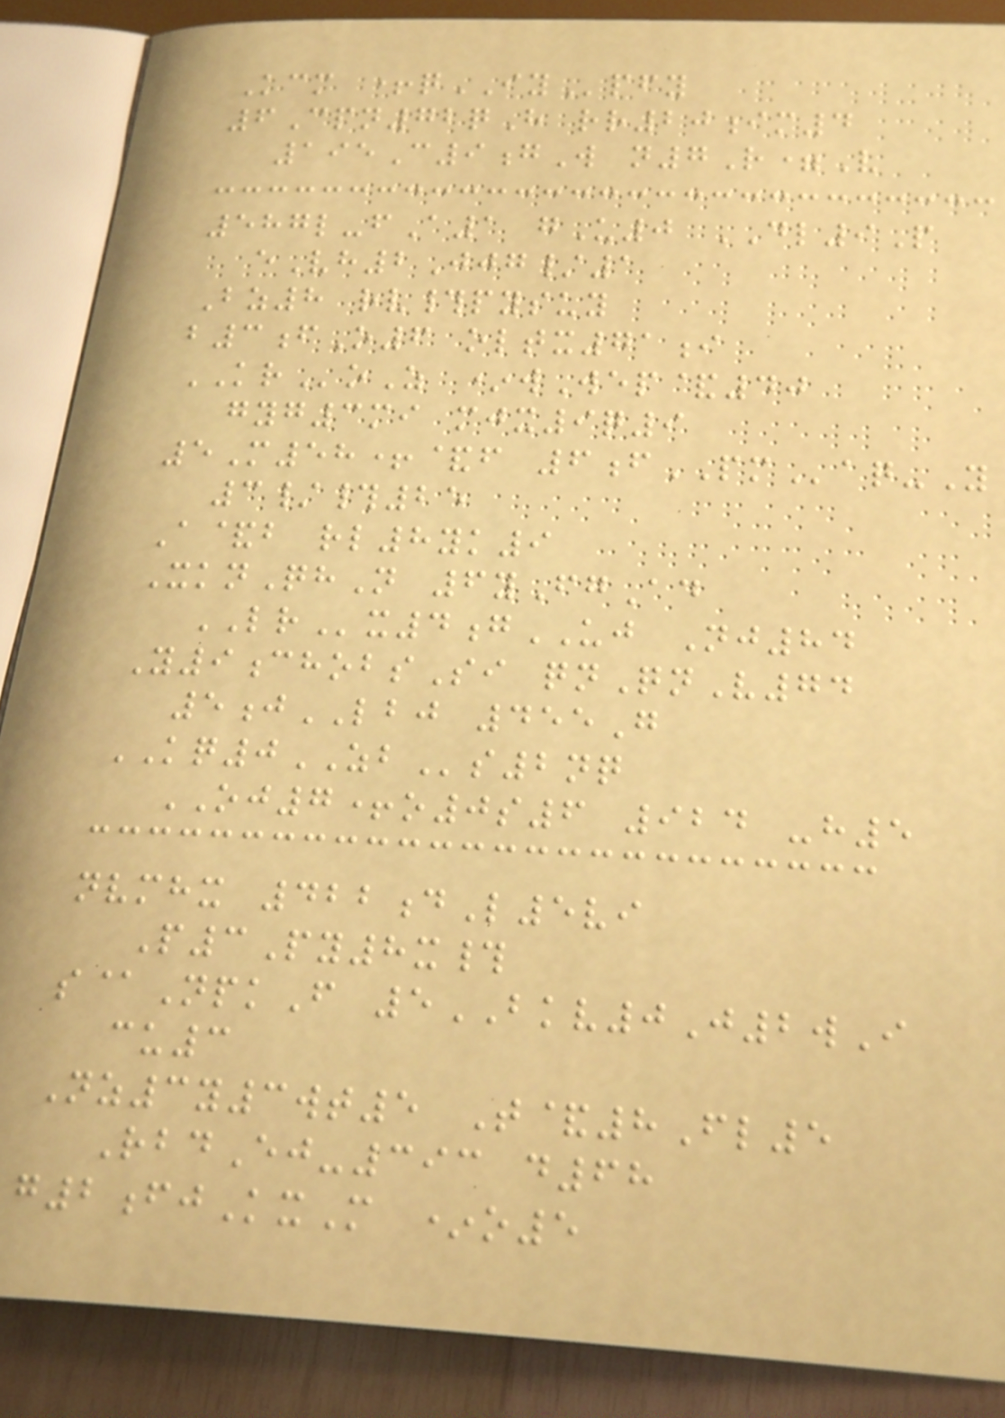Kcm +qIYpfy
6Cpn72qH rr20im4
195C9gW n7R=V
587l-fA1 gU0 DL9P
eVh2Jjg/1
Bz8 rv#pysuy
b3fO6 oltx71i
KRoZ *wWep&40
gyg3mi mjx9q9
5M58+&f 6fPMaq-Y
3/#25
A&b rl8yk9
XknQhN 6yFgAd
LRx4gUJ Nj84
Y9chobsSi qnQnV74
5jLBJ 455G
KQ0ZBs2nq
OJ7+o0s6 924 -h5
nvmhx 422dL5vi
P3Py8x#
s@NpkF 5BKV0J2wI
cu3
Nz3y3wt5 T&8Fl5
RbdEj-393 d68
g2fjKxM *o5
